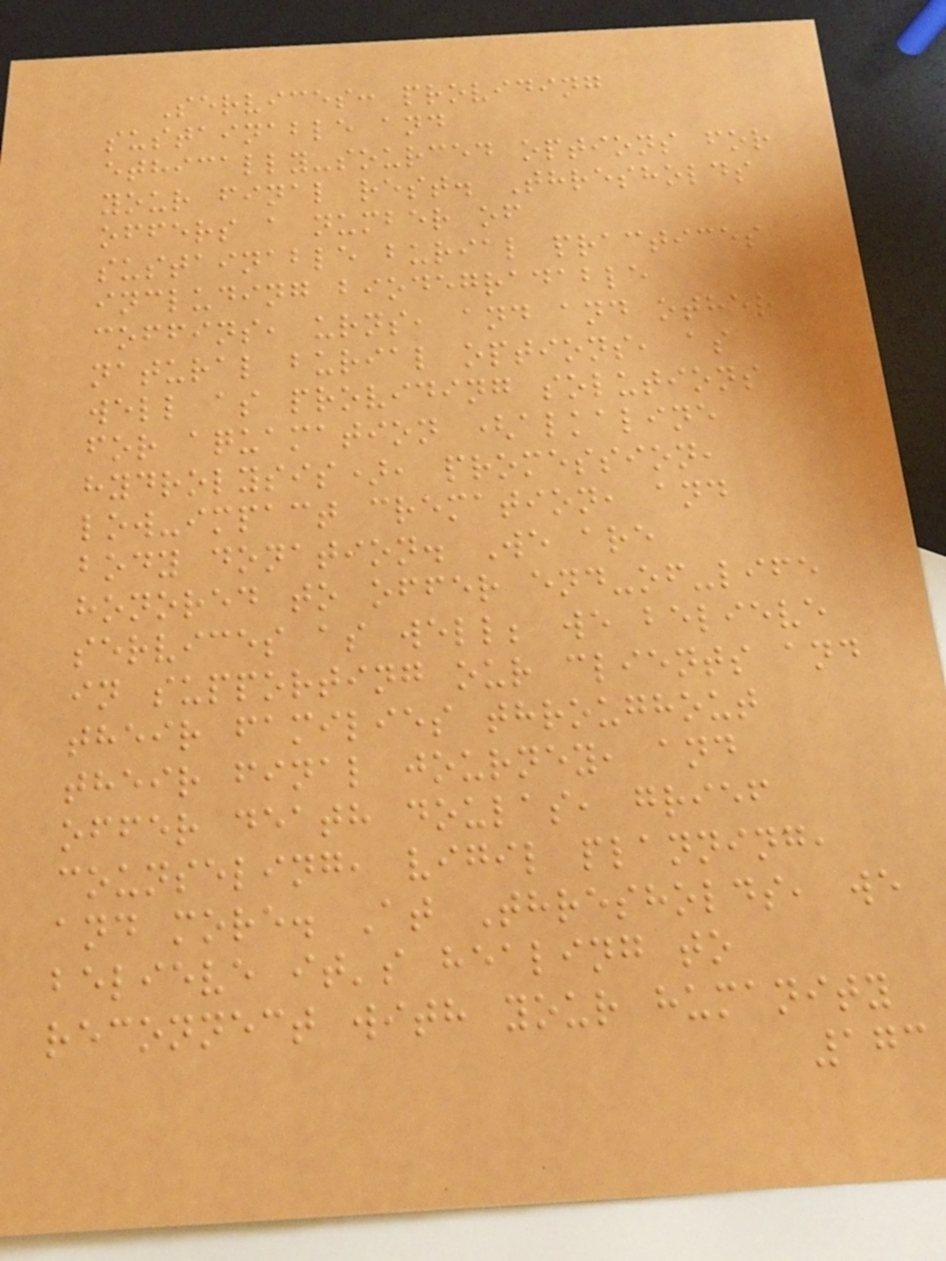Services: providing
sustainable and
ethically-sourced options for
your final rest. Thresholds
offers a number of
sustainable burial practices
including biodegradable
coffins, urns, and and other
natural burial options, as
well as providing solutions
for aquamation (alkaline
hydrolysis), promession,
low-impact cremation, and
body donation. We are
honored to offer end-of-life
services as well; we believe
in supporting our clients and
their families throughout
their final journey, and
offer death doulas, grief
counseling, vigil planning,
and more. At Thresholds, we
believe it's healing to
reconnect with your humanity
173
